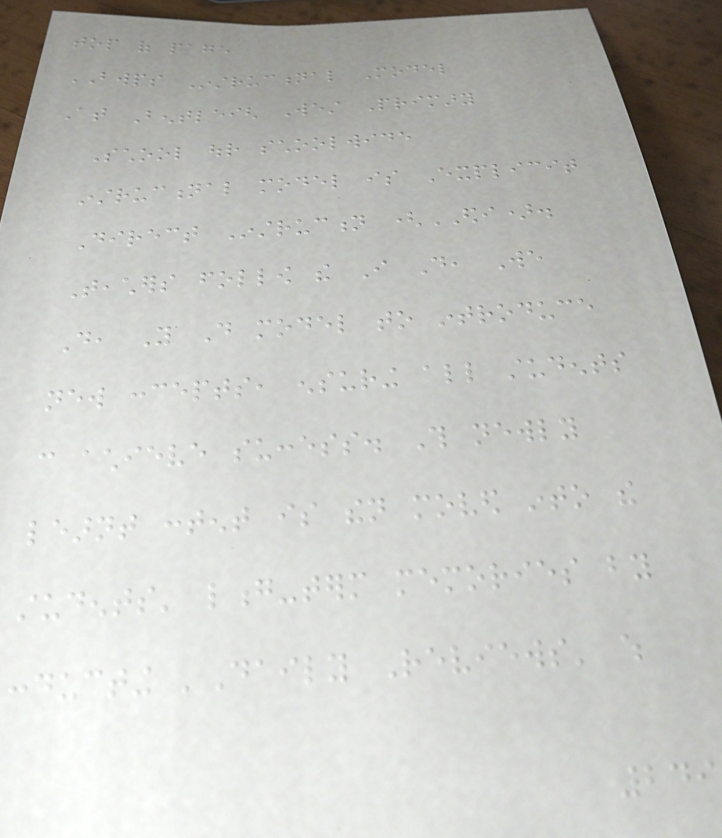top of page
BWPS Instructional Model
At Bentleigh West Primary
School our schoolwide
instructional model is Explicit
Direct Instruction (EDI).
Teachers follow the I Do, We
Do, You Do model to introduce
new concepts, ensuring all students
can achieve success. This newly
learnt content is then moved into the
students' long-term memories by
conducting 'Daily Reviews' which
249
